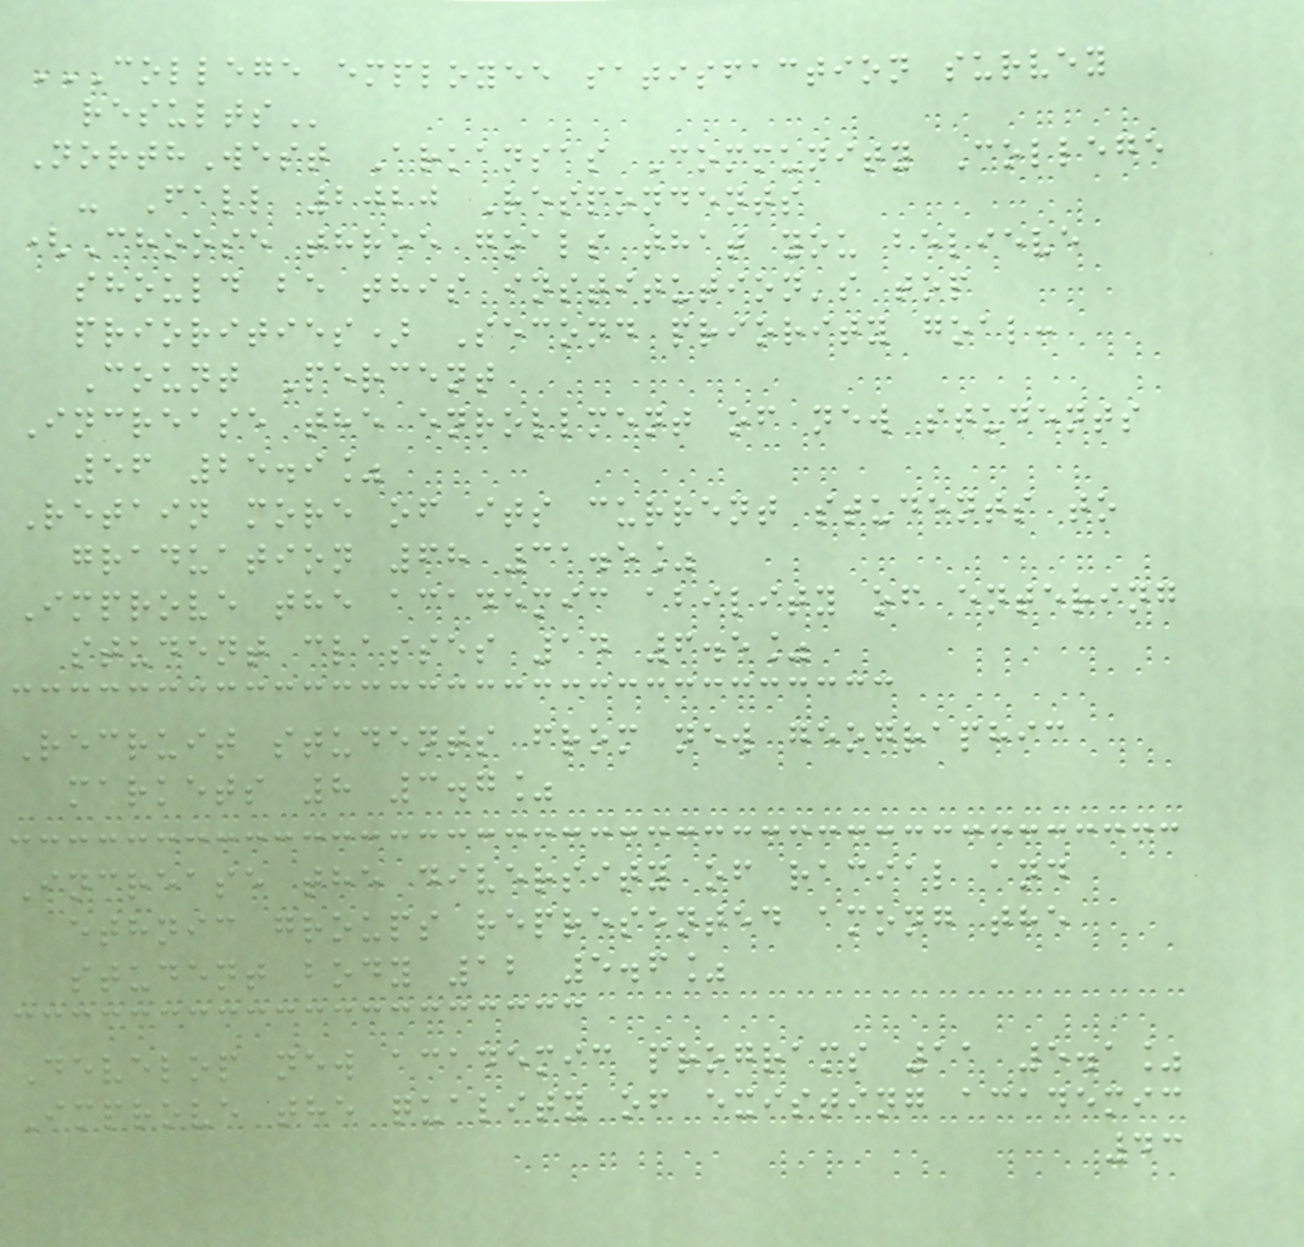COLLEGE EMPLOYEE SATISFACTION SURVEY
RESULTS
NorthWest Arkansas Community College
- Fall 2020 Respondents
(Choose three goals that you believe
should be this institution's top
priorities) Second priority goal:
Count Percent
Increase the enrollment of new students
56 25.9%
Retain more of its current students to
graduation 68 31.5%
Improve the academic ability of entering
student classes 14 6.5%
Recruit students from new geographic
markets 8 3.7%
Increase the diversity of racial and
ethnic groups represented among the
student body 12 5.6%
Develop new academic programs 11 5.1%
Improve the quality of existing academic
43
